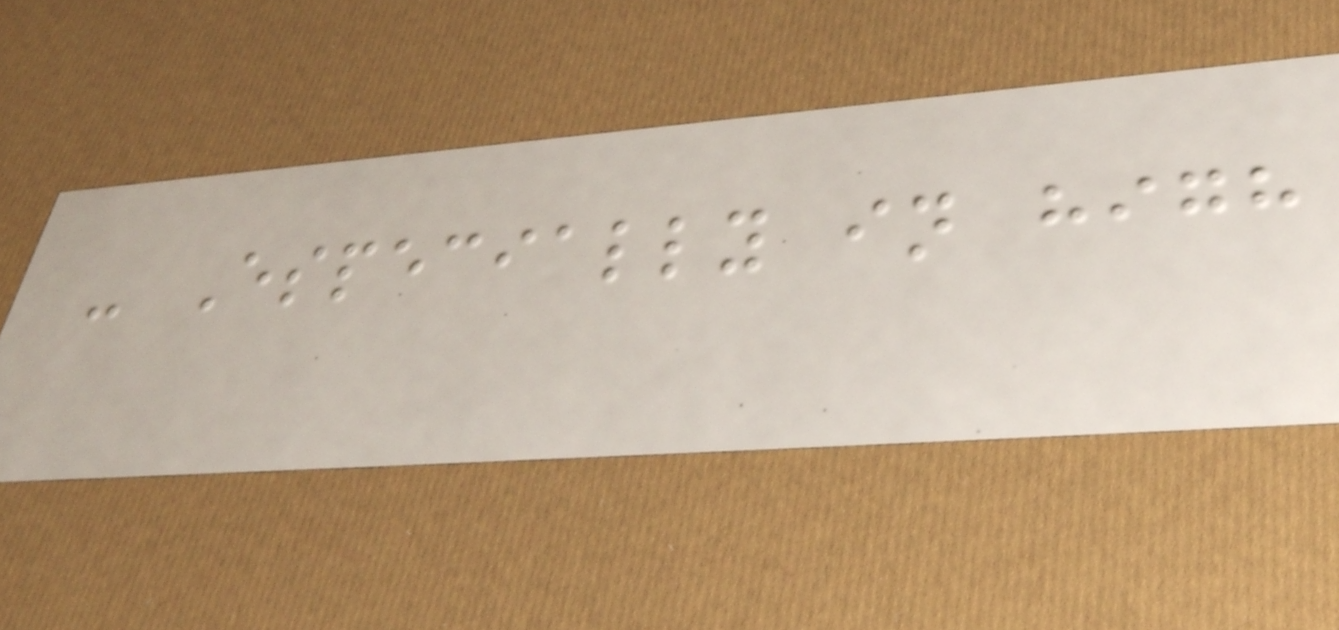- Especially in high
